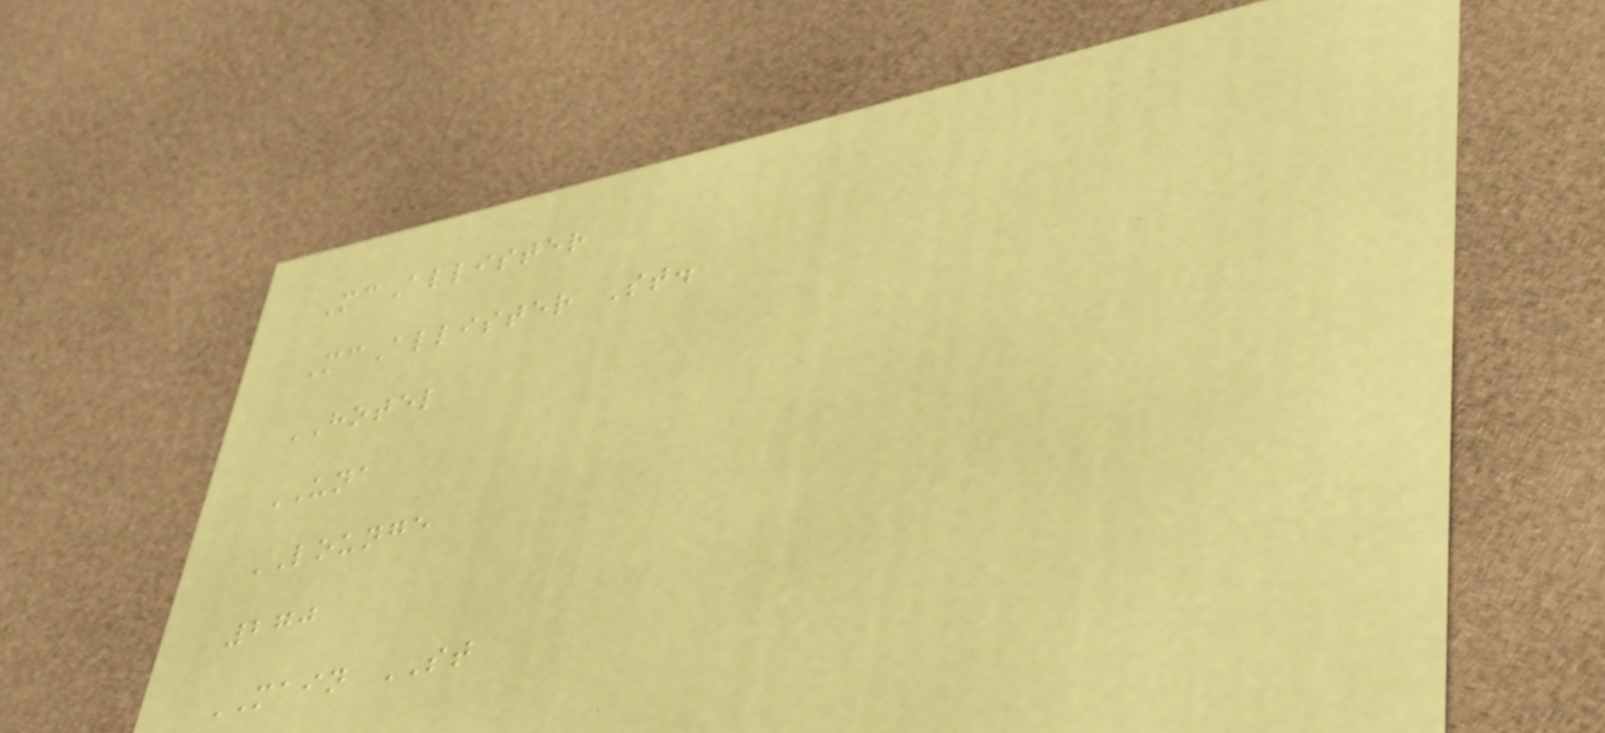McAllister
McAllister St.
HOTEL
UNA
LOUNGE
270
MAIN ST
